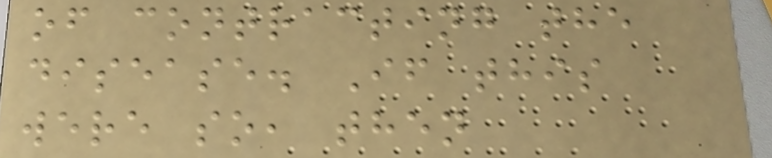of contracting the
disease. If this
were so, then
